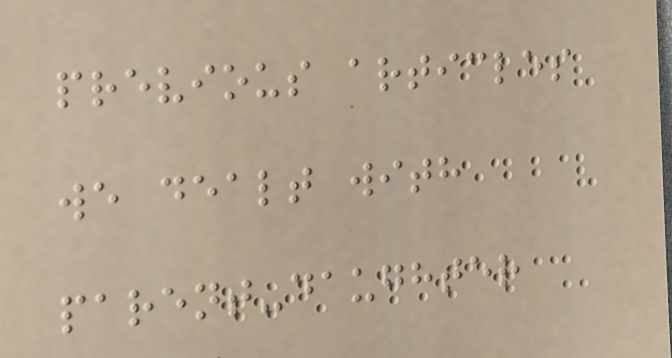previous articles
we dealt with
parent-daughter
